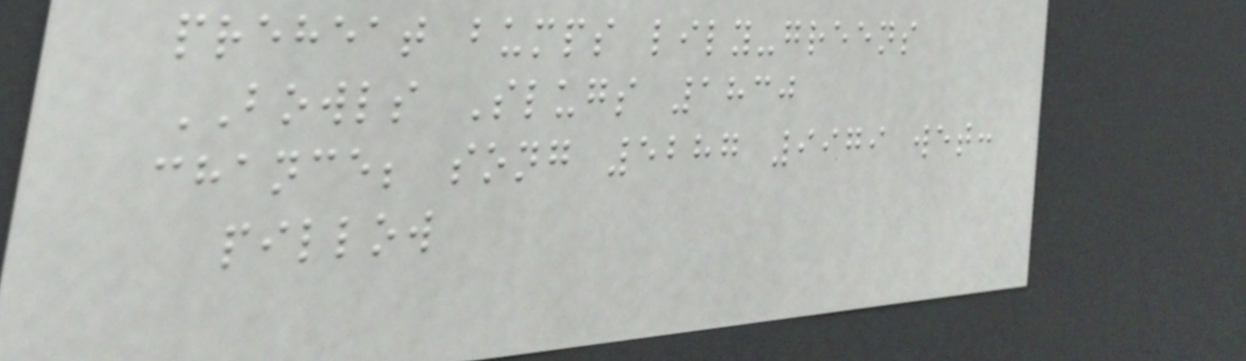preheat bumps lily-greens
BOWLS Slugs 1830
chance; song 5287 9979 wet:
pillow
